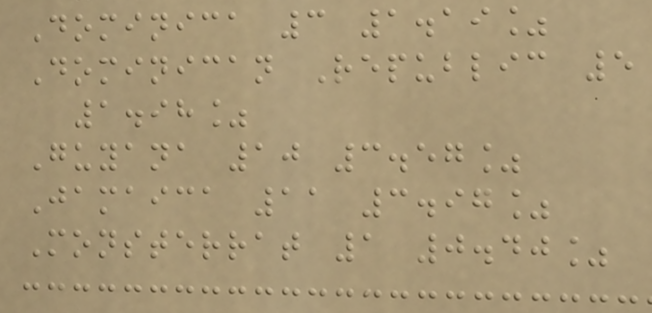Dominica 3 1.19%
Dominican Republic 5
1.98%
Guyana 10 3.57%
Jamaica 11 3.97%
Monsterrat 1 0.40%
